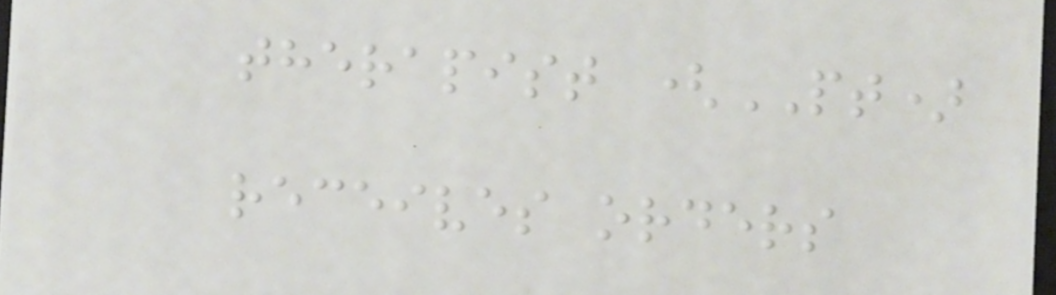therapist (PT)
receives orders
